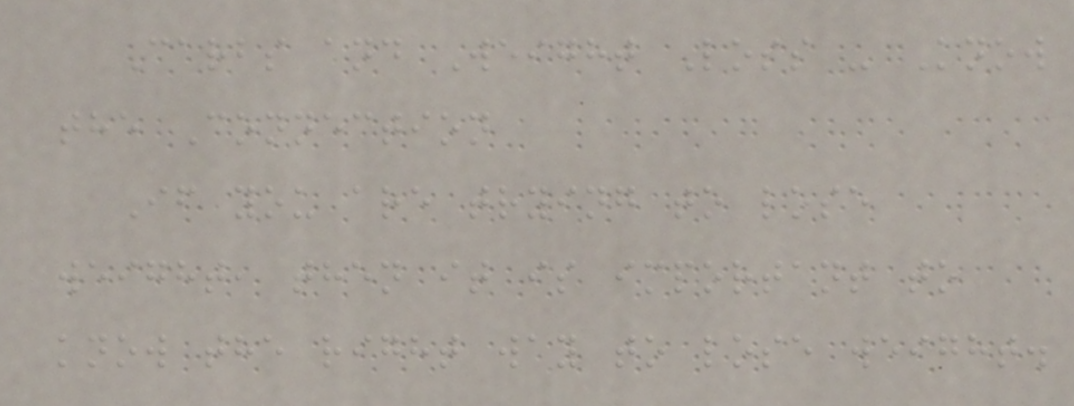Carbs and Weight Loss - Know
the Connection
If you are trying to lose
weight, then it is important to
know the right way to lose weight.
